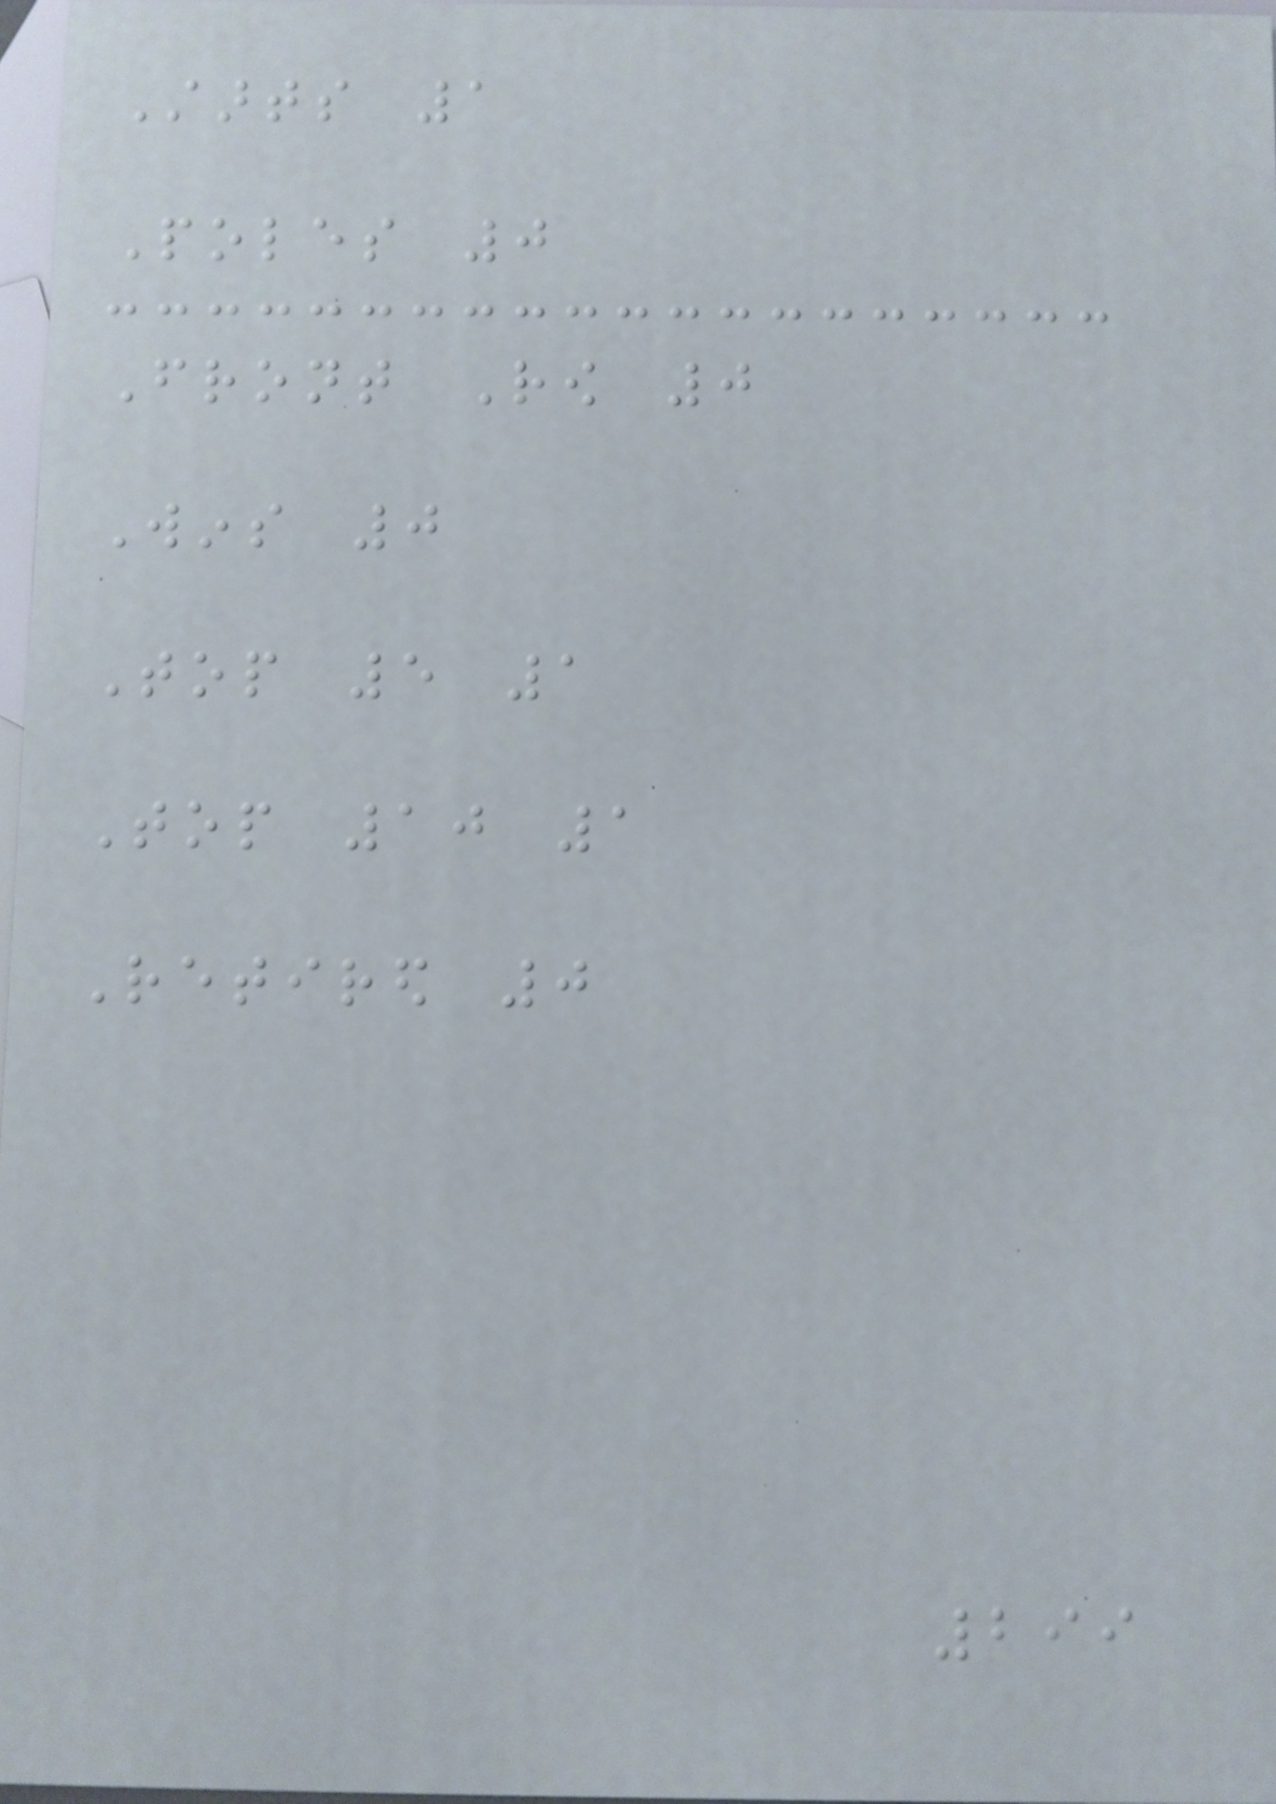Starts 1
Poles 0
Front Row 0
Wins 0
Top 5 1
Top 10 1
Retired 0
299
